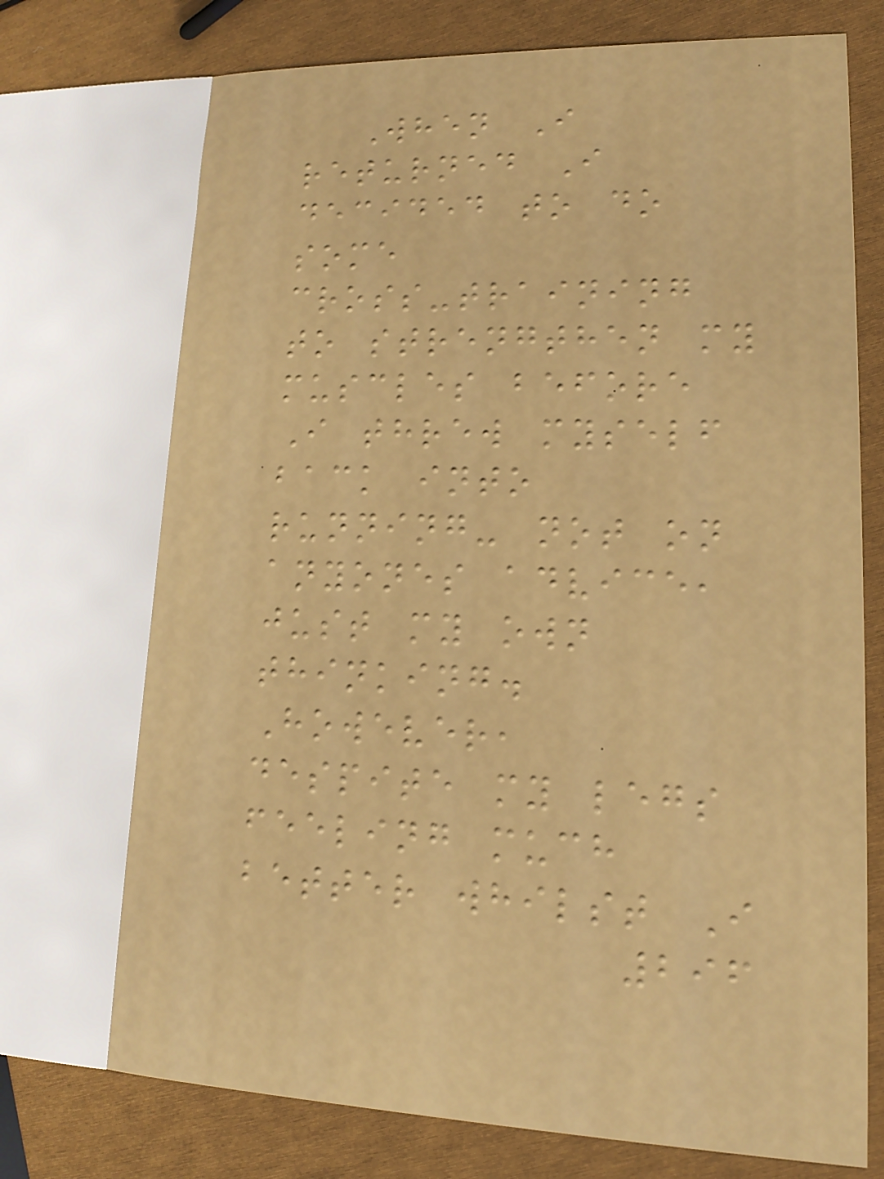When I
returned I
decided to do
some
cross-training
to strengthen my
muscles before
I threw myself
back into
running- not on
anyones advice,
just my own
thinking.
However,
despite my legs
feeling much
better whilst I
296
